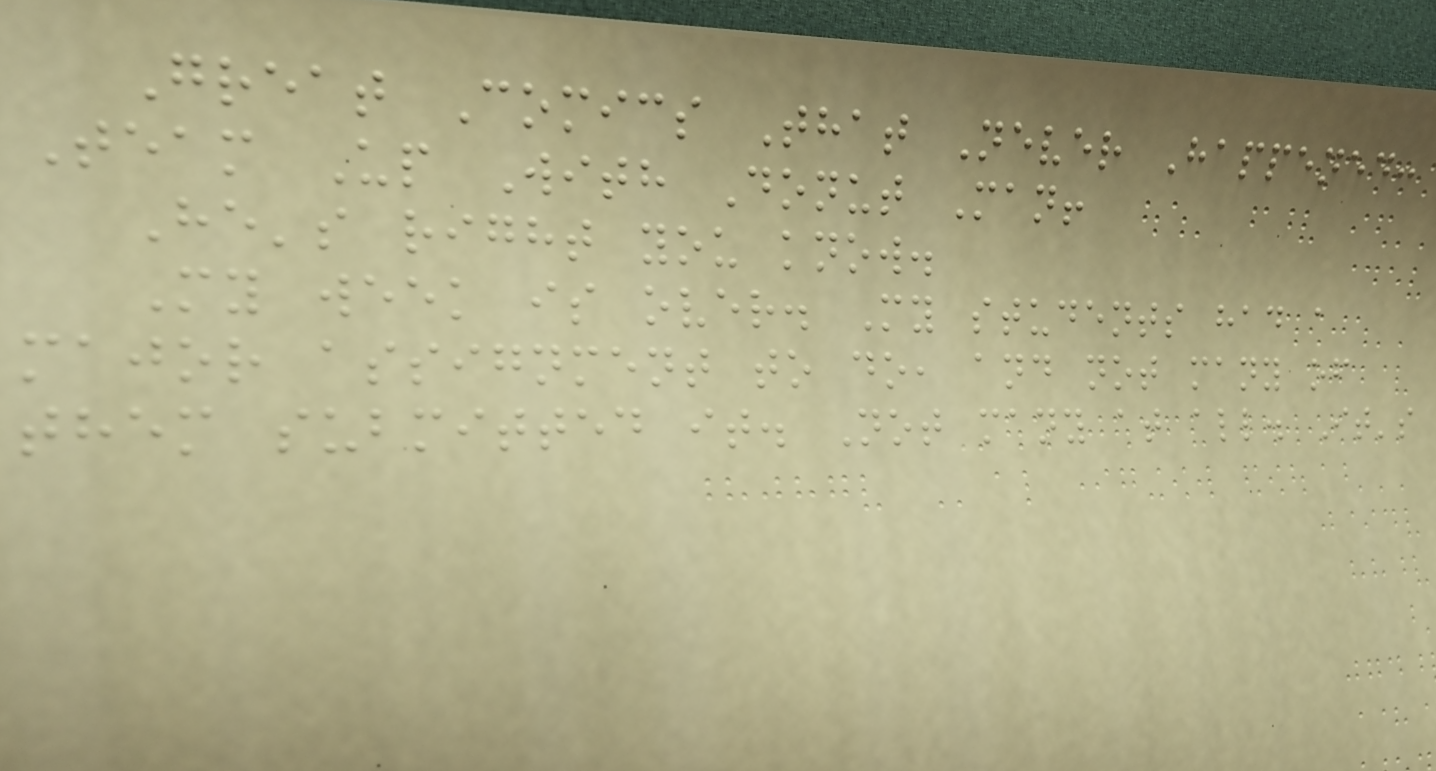Great Comics That Never Happened:
Team Up With Donut Man!
He's right you know.
My week is over. My students had a
major assignment to do, and not many of
them submitted it. Not many at all. It's
